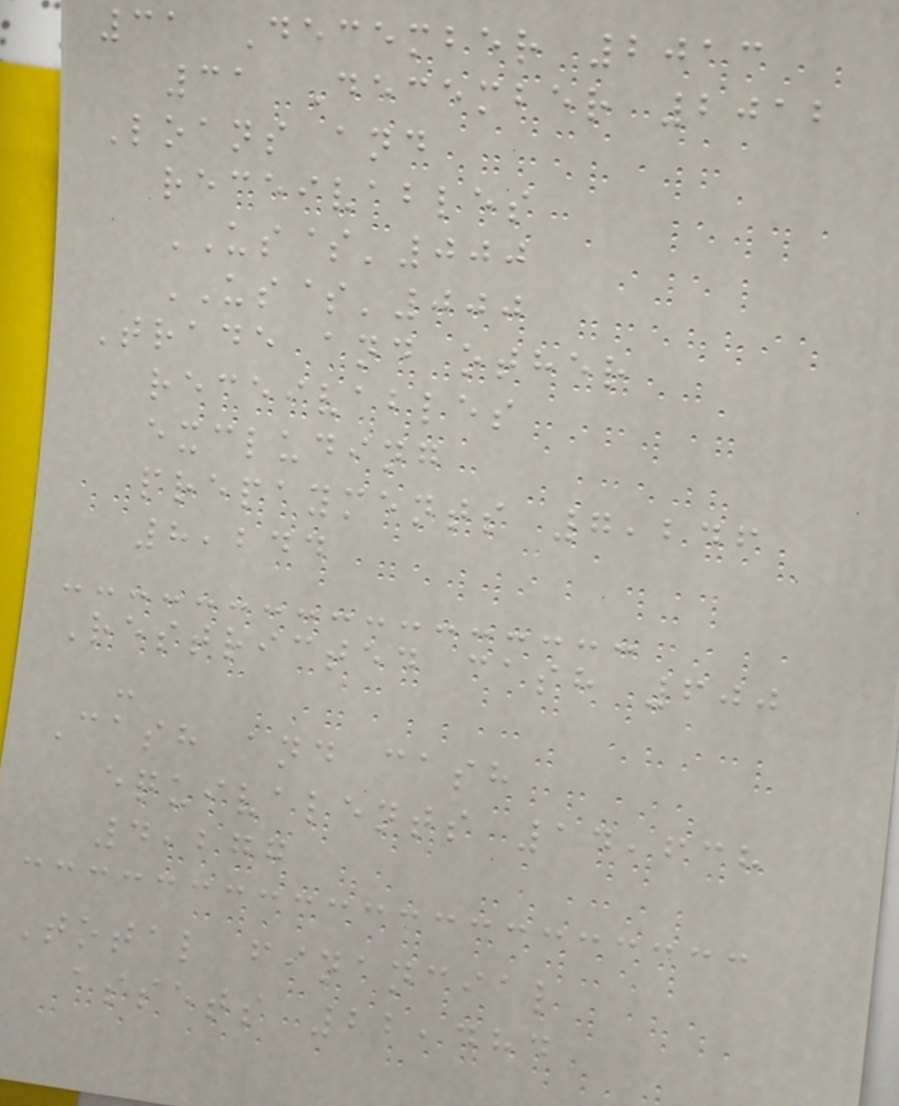31 December 2013
31 December 2012
Loans and
receivables
US$'000
US$'000
Trade and other
receivables
excluding
prepayments 7,246
8,244
Restricted cash 600
-
Cash and cash
equivalents 14,638
4,277
Total financial
assets 22,484
